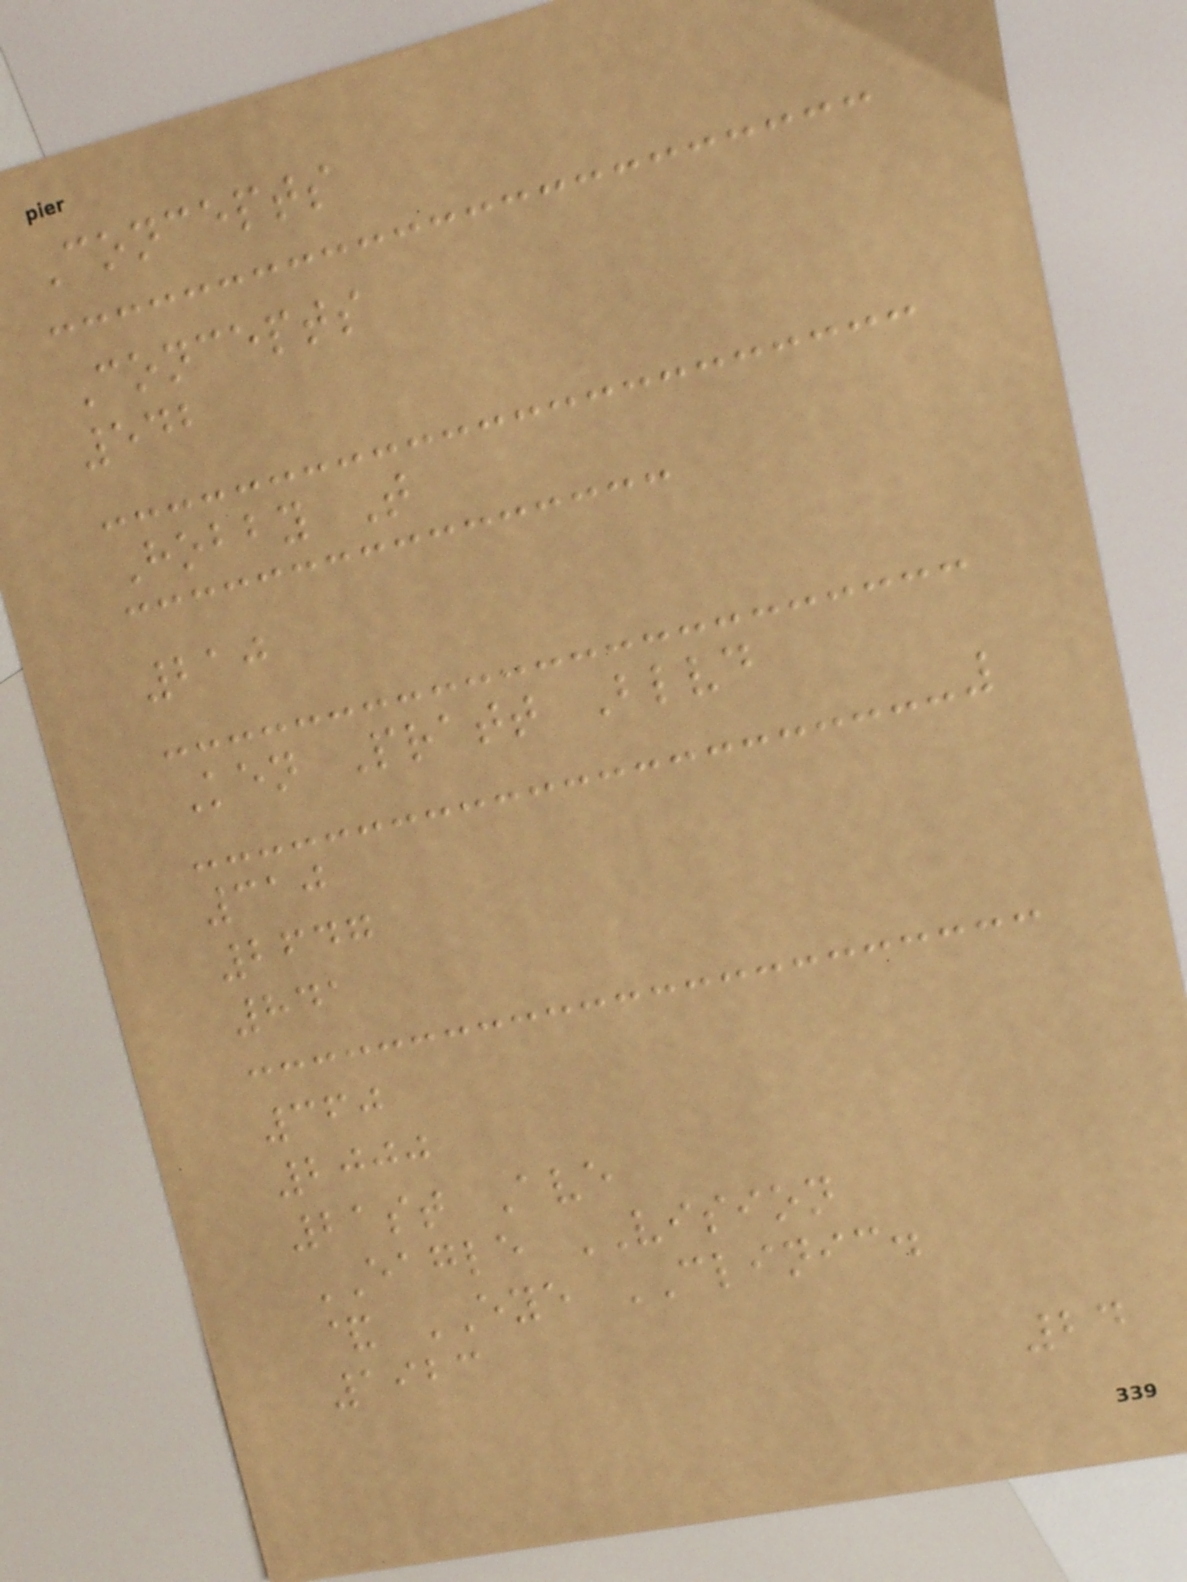Concepts
Concepts
542
Hobby T
210
Ken Pratt Blvd
310
2647
841
360
2000
21st Ave
EAGLE VISION
& EYE CLINIC.
1923
24
